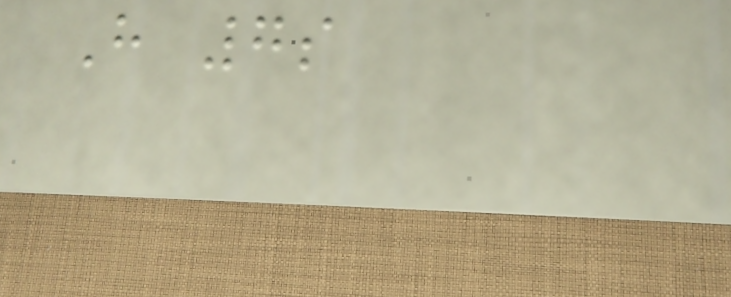H 7s
